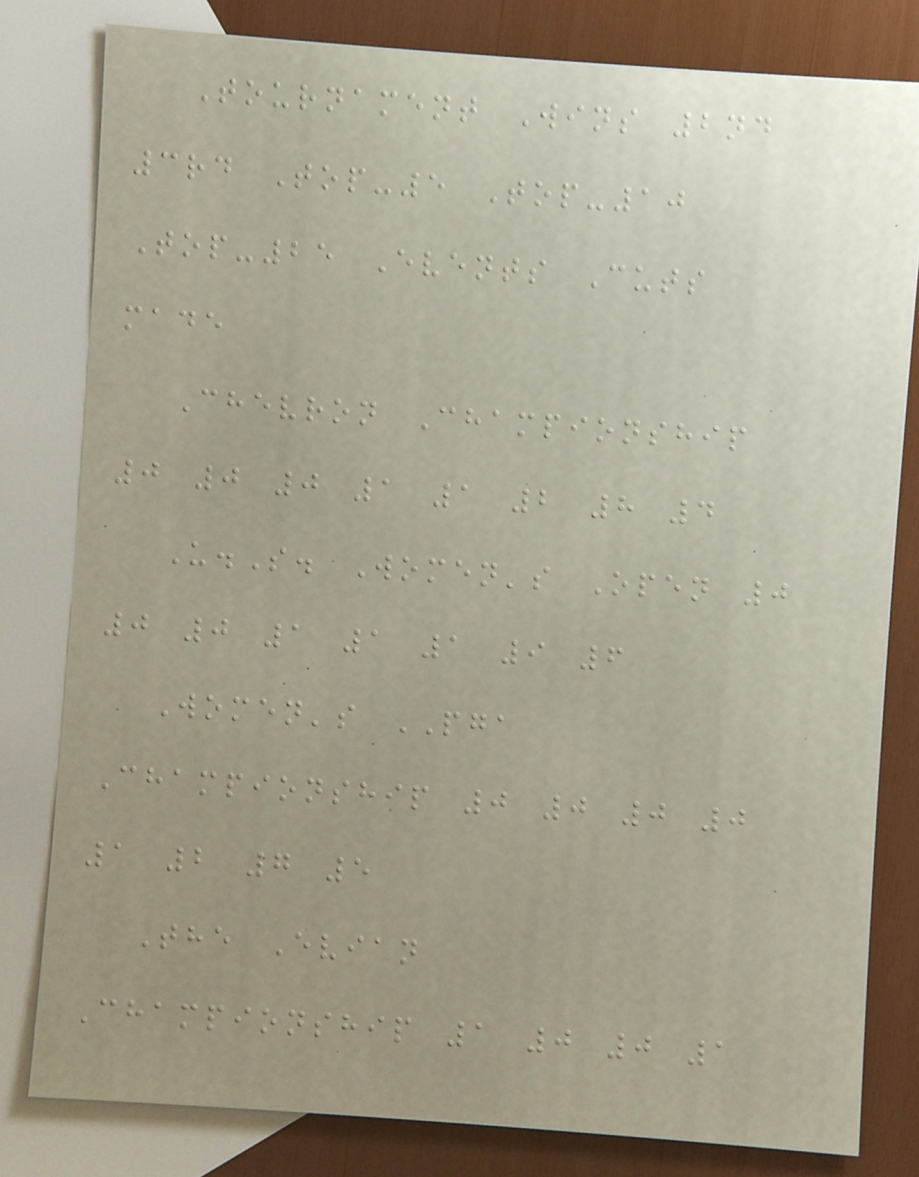Tournament Wins 2nd
3rd Top-5 Top-10
Top-25 Events Cuts
made
Chevron Championship
0 0 0 1 1 2 8 4
U.S. Women's Open 0
0 0 1 1 1 9 6
Women's PGA
Championship 0 0 0 0
1 2 7 5
The Evian
Championship 1 0 0 1
